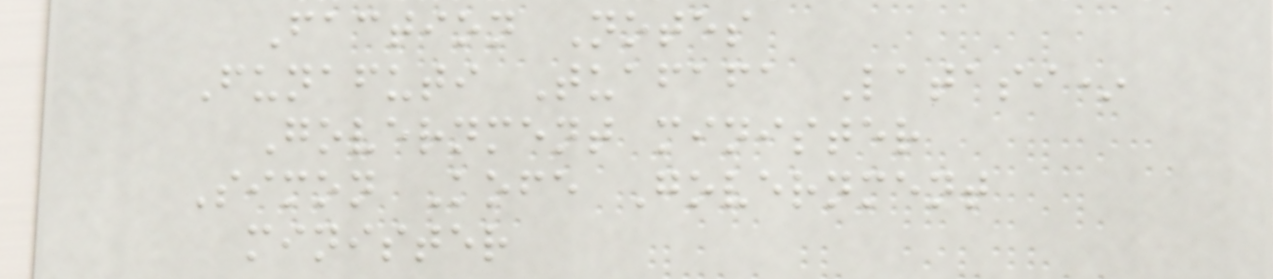Faction Notes
Funafuti Tuafafa Latasi*
Government minister
Simon Kofe Government
minister
